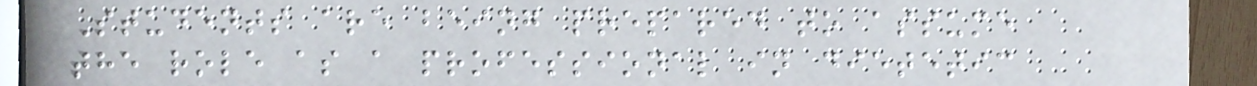Students are being prepared to assume
the role as a professional in dietetic
